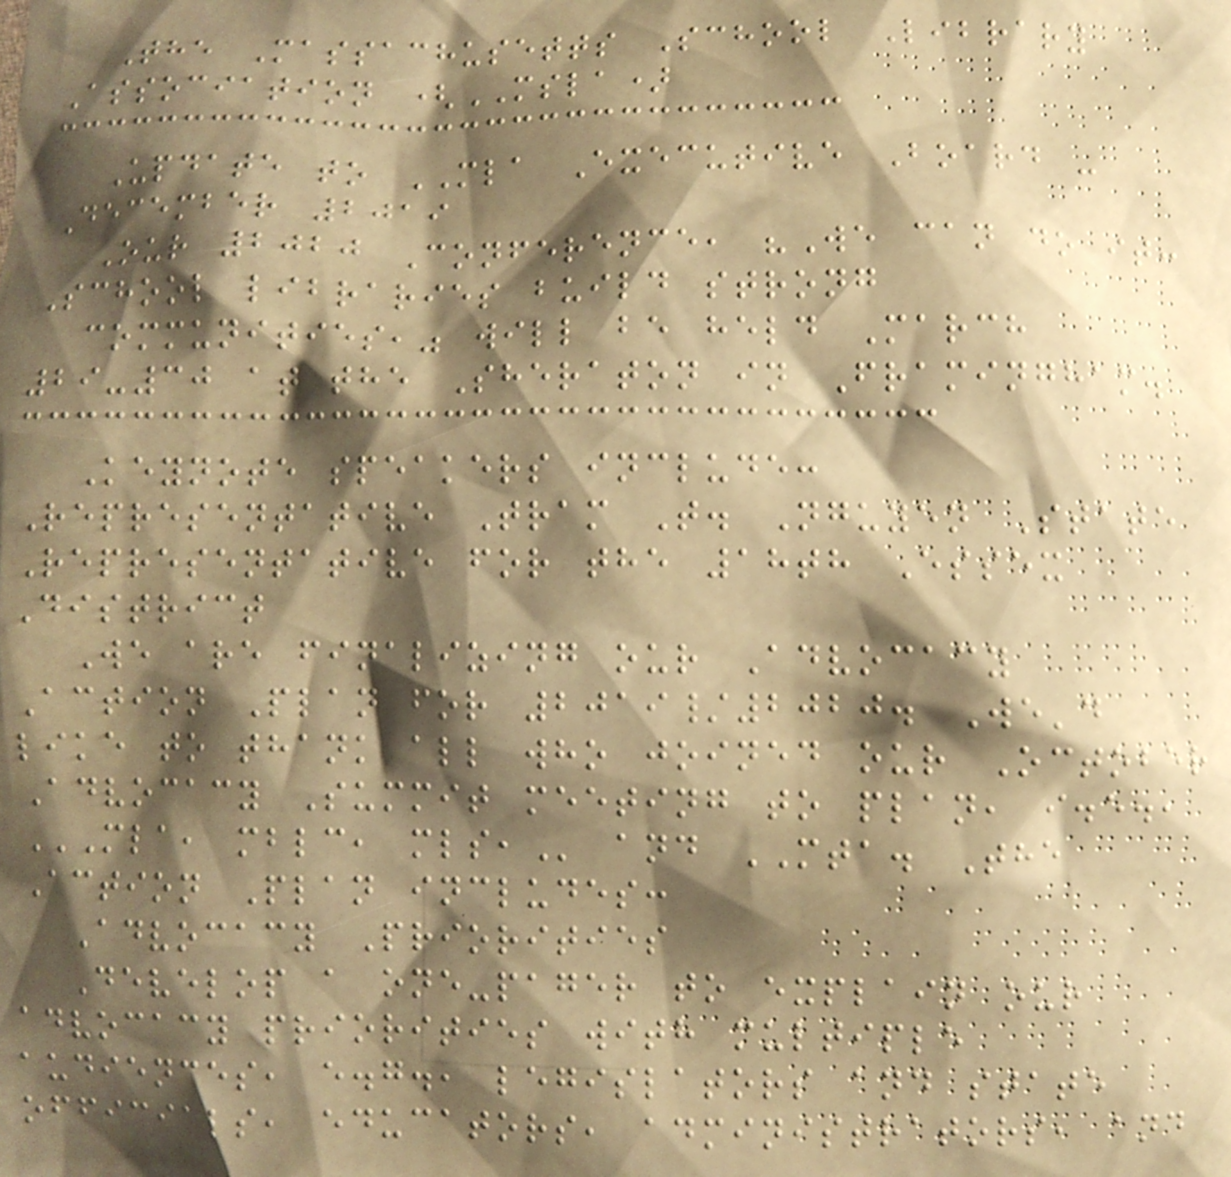The Massachusetts School Library
Association (MSLA)
Update to MLA Executive Board -
December 2019
Our 2020 Conference, "We can do it:
School libraries build strong
communities," will be held March
29-30 at the Sheraton in Framingham.
Keynote speakers include:
Representative Tram T. Nguyen State
Representative for the 18th Essex
District
We are finalizing our Advocacy
Action Plan for 2019/2020. We'd
like to thank all who joined our October
Advocacy Summit meeting to plan, i.e.,
MLA, MBLC, MLS, and MTA. The
Action Plan includes:
Advocacy Priorities
Develop a one-pager to explain our
advocacy priorities with multiple
audiences, e.g., legislators and state
officials, educators, administrators, and
